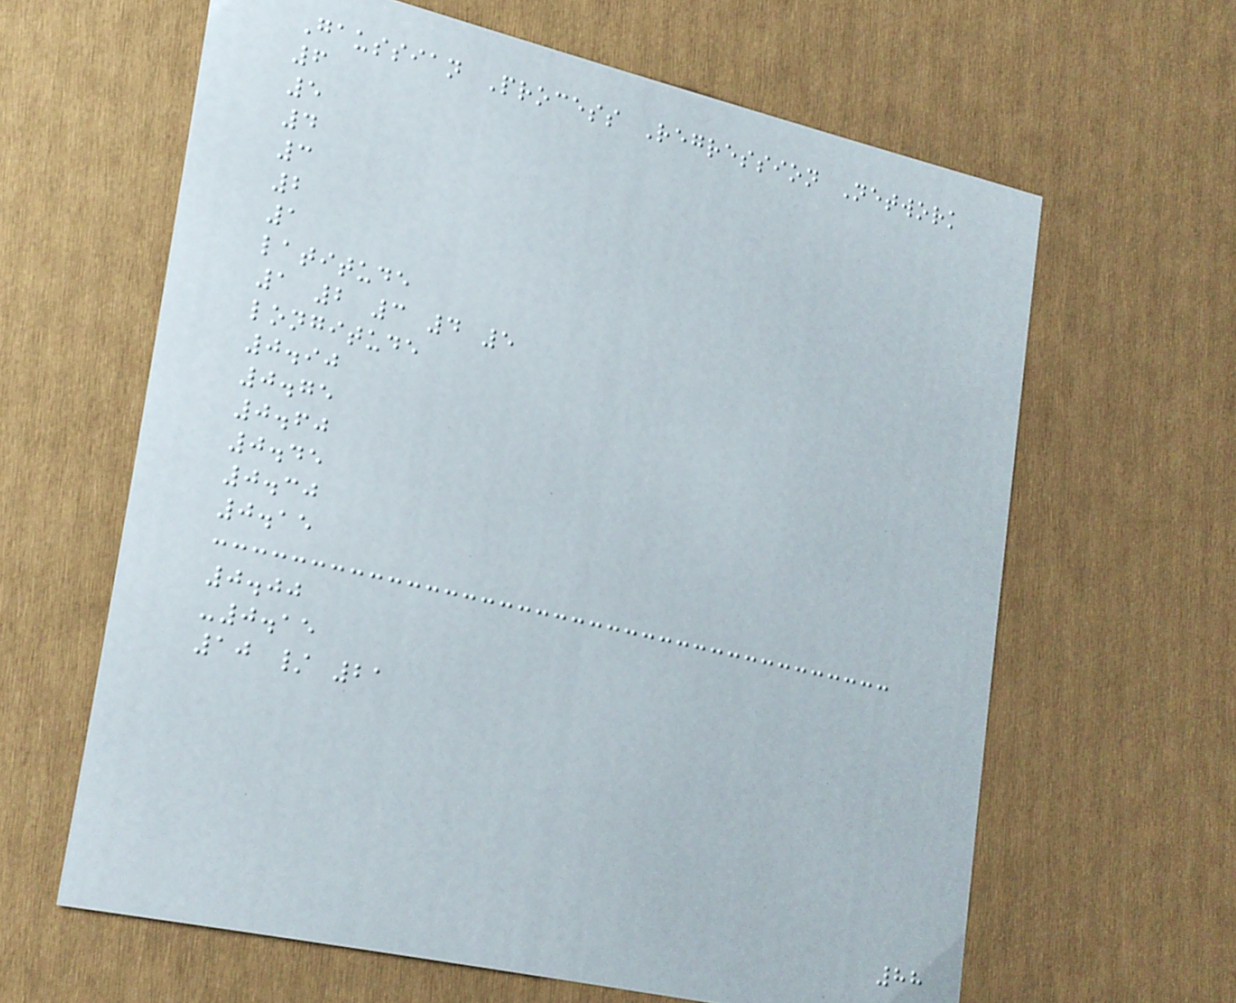Gaussian Process Regression Network
6
5
4
3
2
1
latitude
1 2 3 4 5
longitude
0.90
0.75
0.60
0.45
0.30
0.15
0.00
-0.15
10 / 21
88
